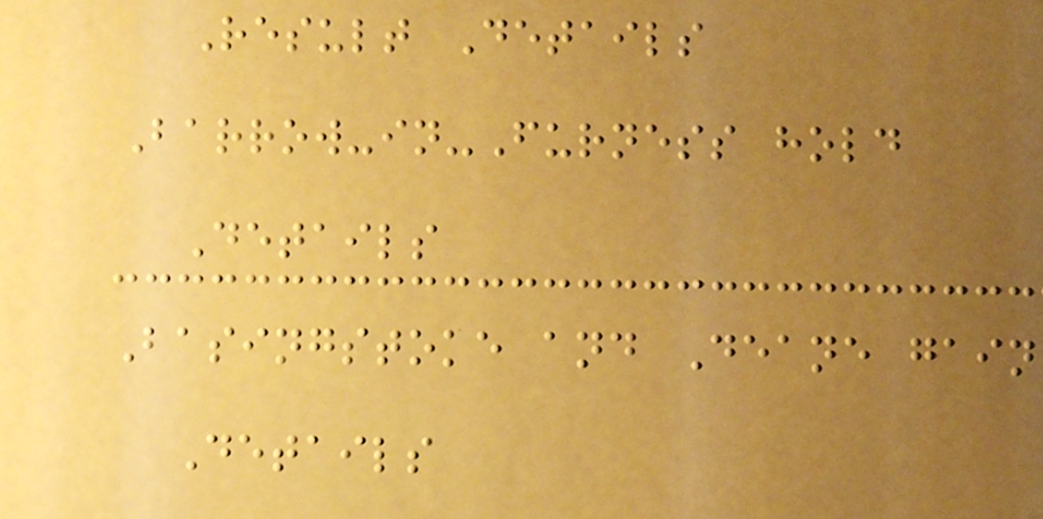Result Details
Barrow-in-Furness hold
Details
Basingstoke and Deane gain
Details
